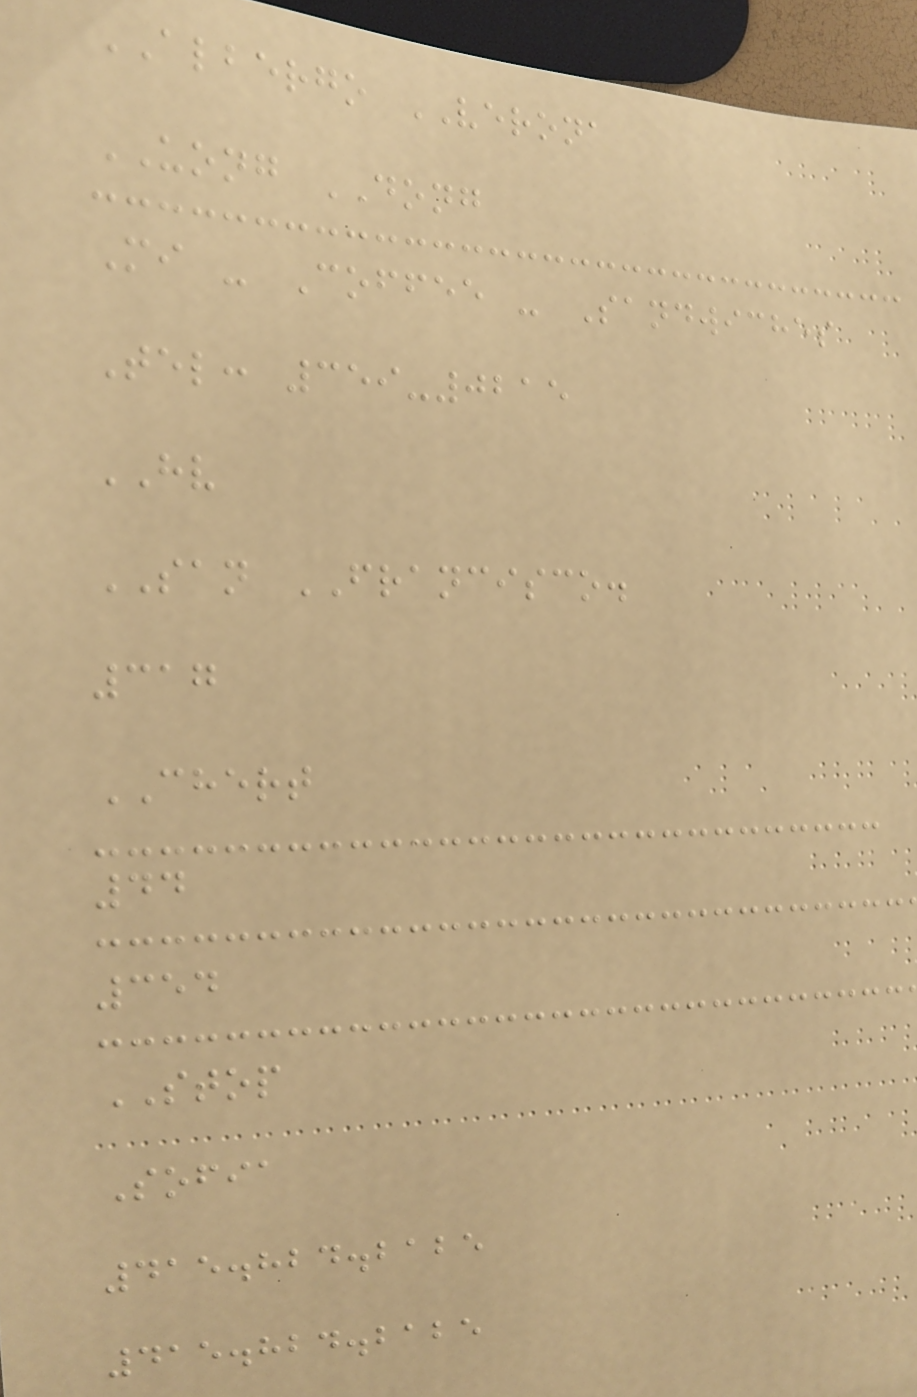ALBERGO VERONA
UONG DONG
Mi - Coffee - Sandwiches
Tel: 359-0215
HV
SAN FRANCISCO.
317
CHERT
44
354
STOP
Sofia
415.824.2125
415.824.2125
